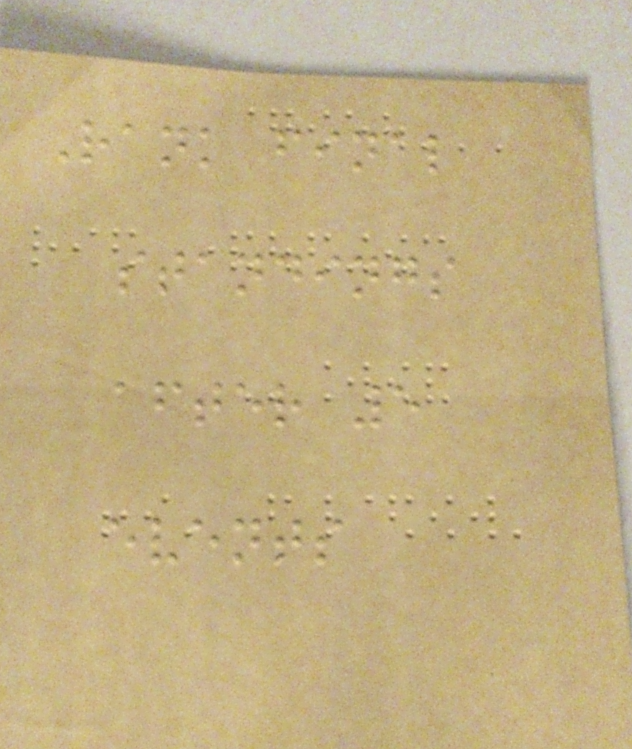Rank final
standings
after 5
events
